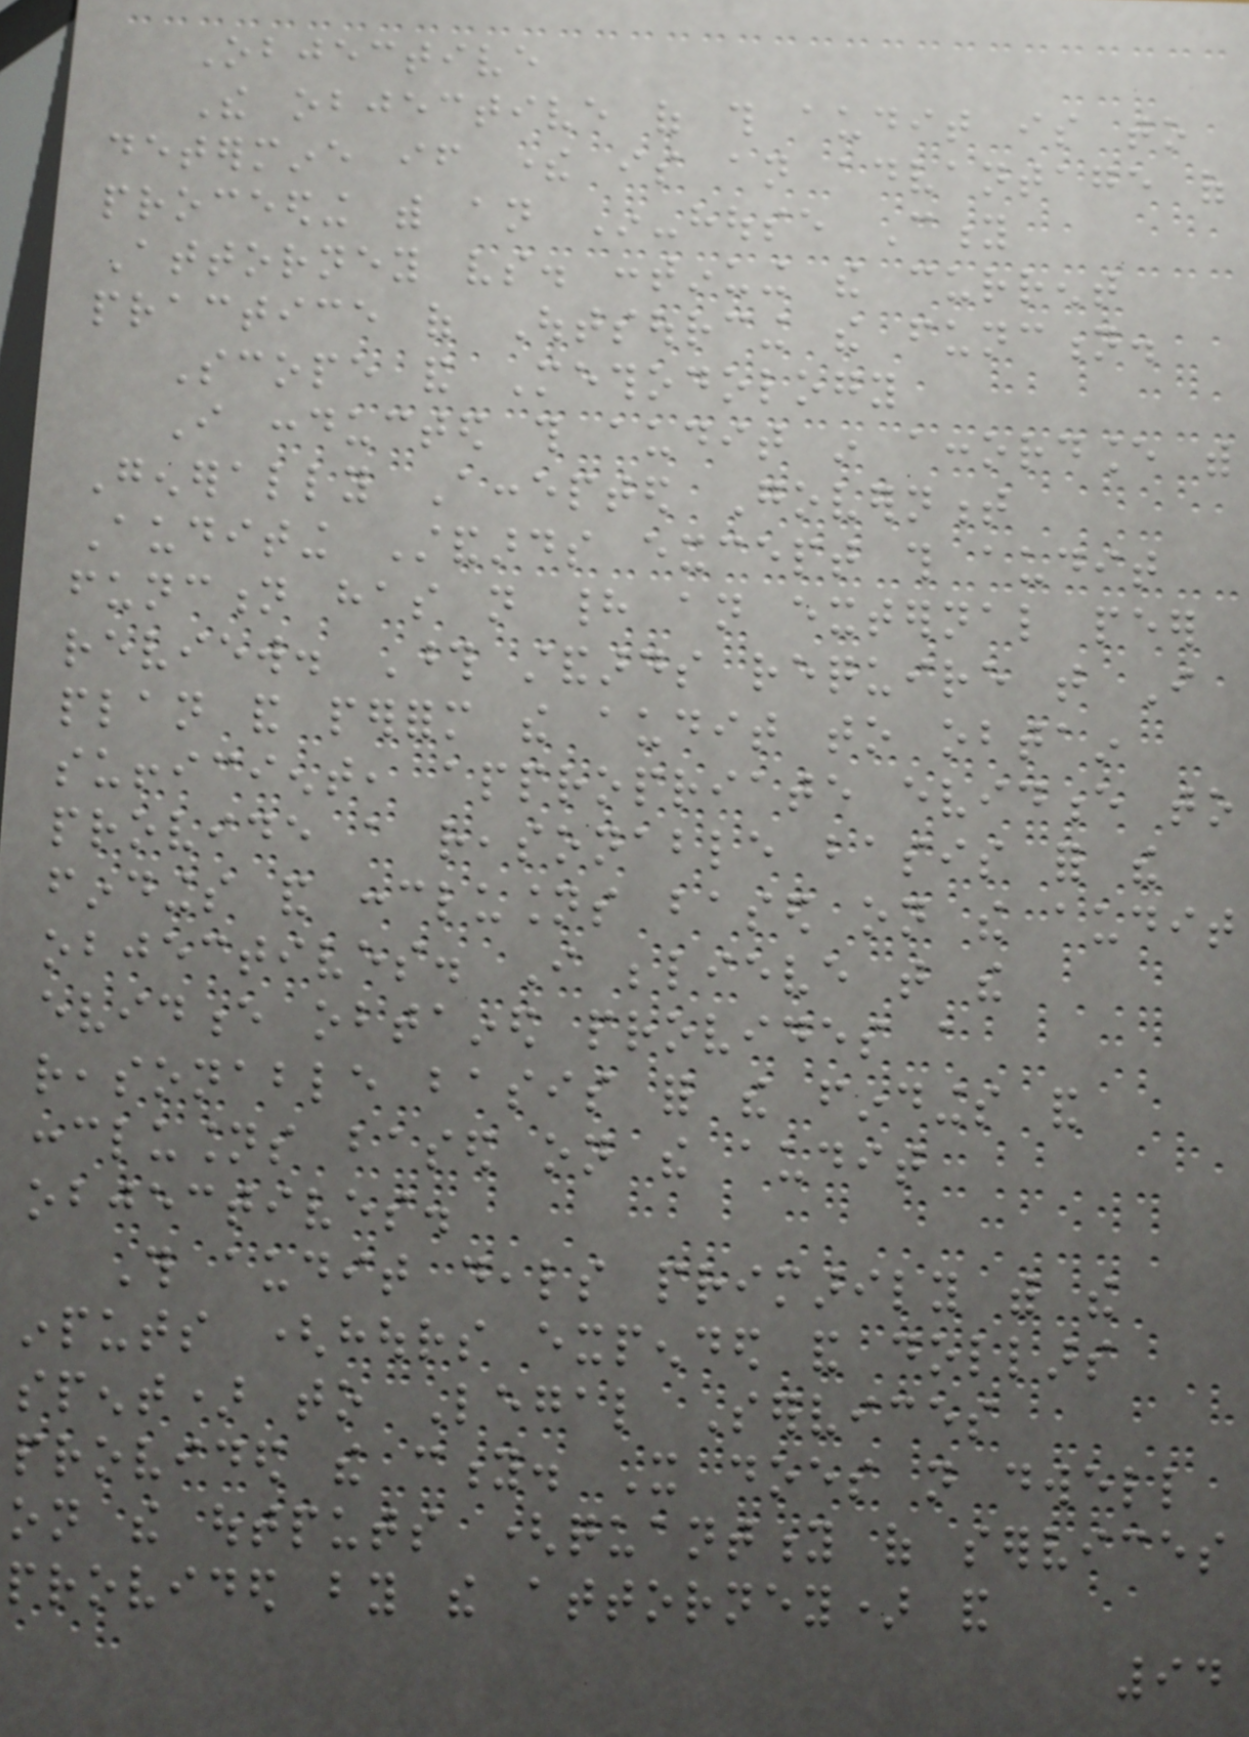Objective
The objective of this audit is to
determine if there is an advantage of
proceeding with an In-house City
Attorney vs. continuing the current
practice of Outsourcing the function.
Scope and Methodology
I conducted this audit in accordance with
Generally Accepted Government
Auditing Standards except this audit
function has not had an external peer
review. Those standards require that I
plan and perform the audit to obtain
sufficient, appropriate evidence to
provide a reasonable basis for the
findings and conclusions based on the audit
objectives. I believe that the
evidence obtained provides a
reasonable basis for the findings and
conclusions based on the audit
objectives.
This audit deals primarily with the
inputs (hours expended and dollars
spent) to Legal Services
provided the city. It does not dwell
on the outputs (quantity of services
provided by the attorney) and
94
